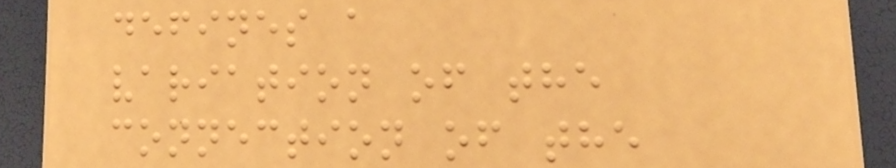defines a
variation of the
connection of the
